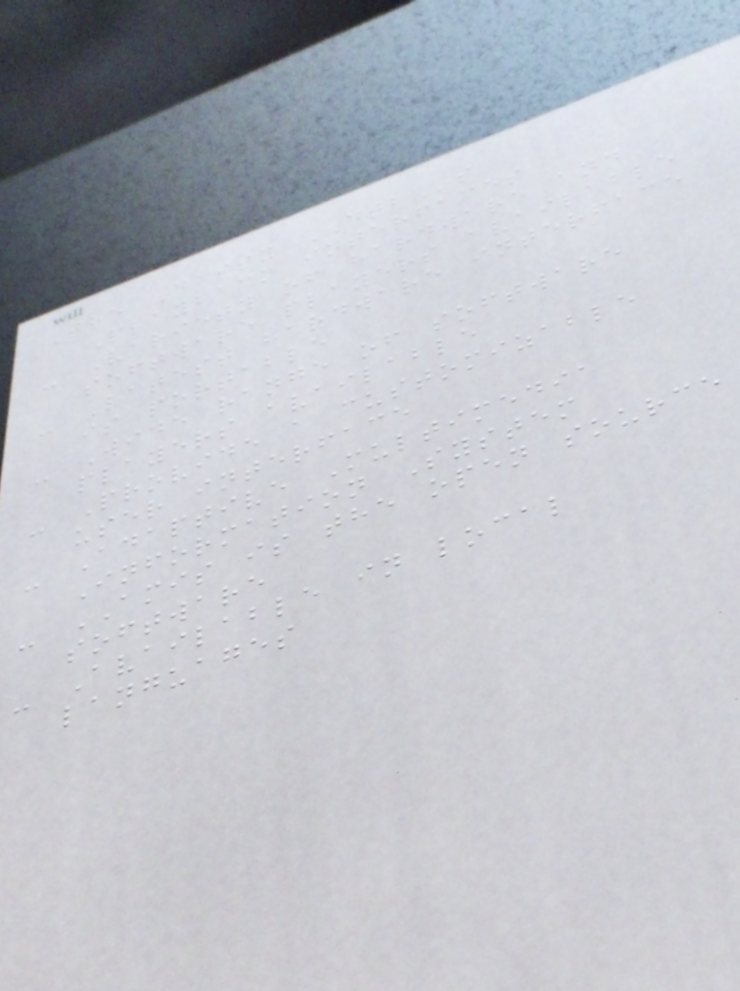The Daisy DTBs
Playback interfaces
- Variety of hardware and
software players available
- Latest hardware interface
is portable
- Wide range of software
players available
- Provide a customizable
user interface
- Adaptive Multimedia
Information System
- AMIS is the open source
software
- Available in local
languages
